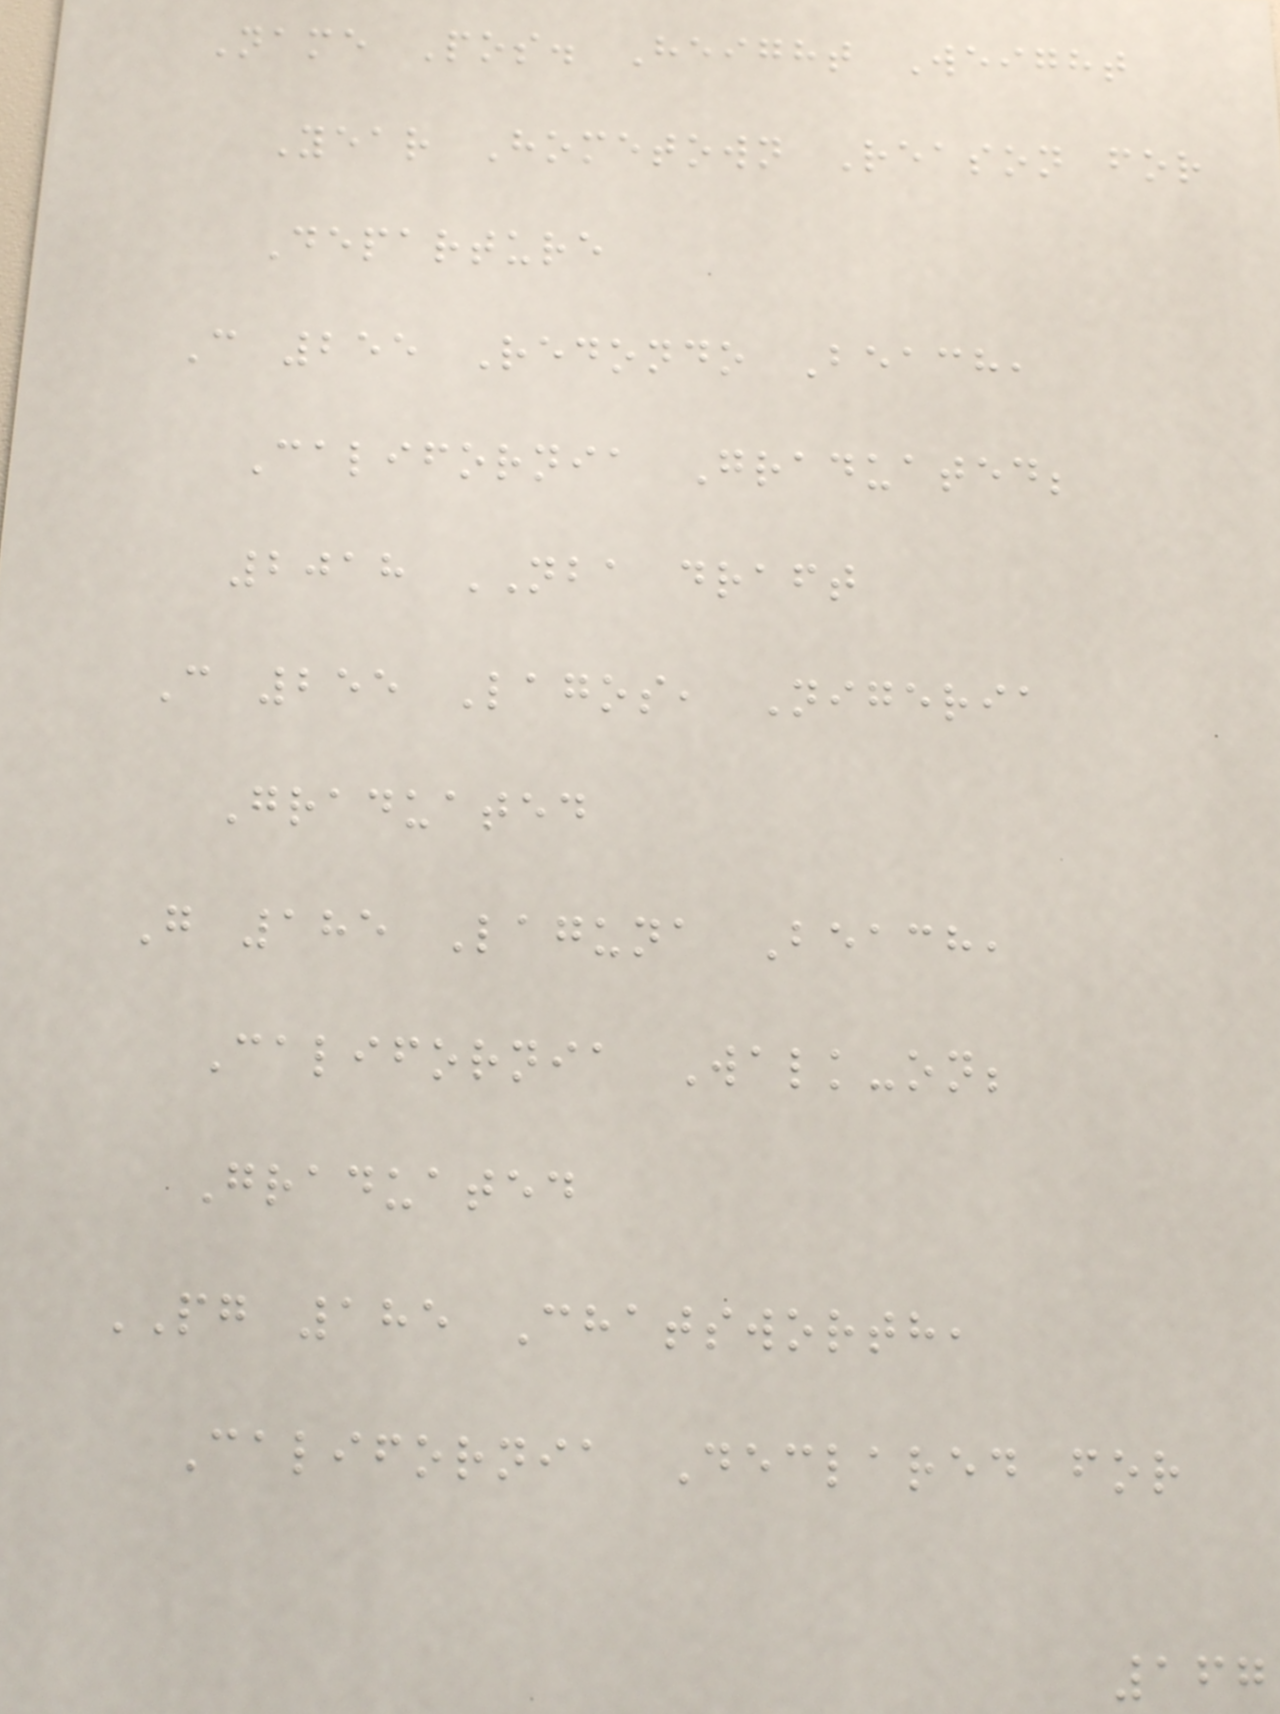Name Pos. Height Weight
Year Hometown Reason for
Departure
C 255 Redondo Beach,
California Graduated;
2018 NBA draft
C 255 Lagos, Nigeria
Graduated
G 185 Laguna Beach,
California Walk-on;
Graduated
PG 185 Chatsworth,
California Declared for
167
